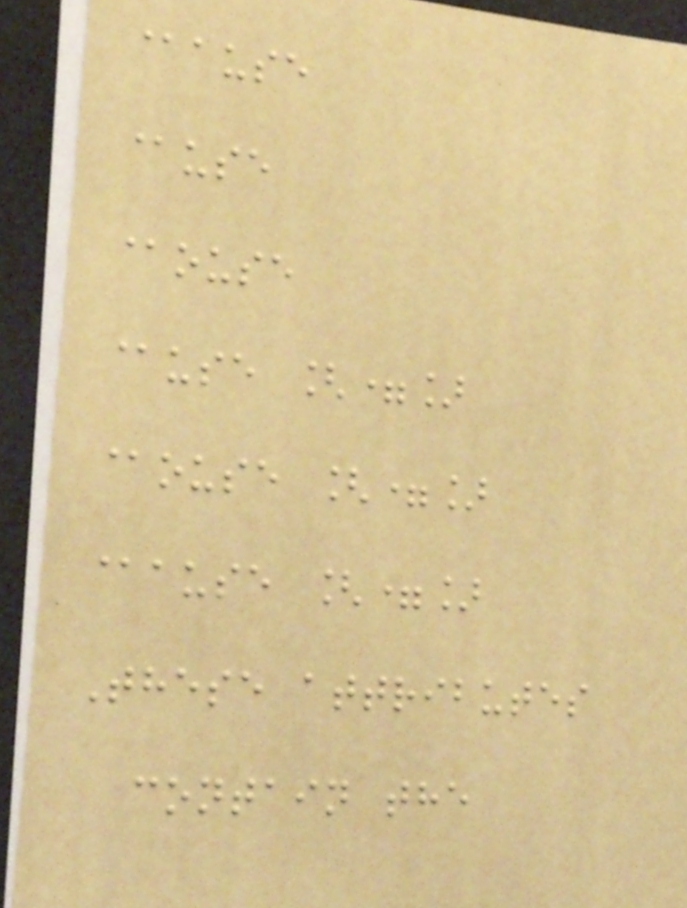@ause
@use
@ouse
@use [=]
@ouse [=]
@ause [=]
These attributes
contain the
